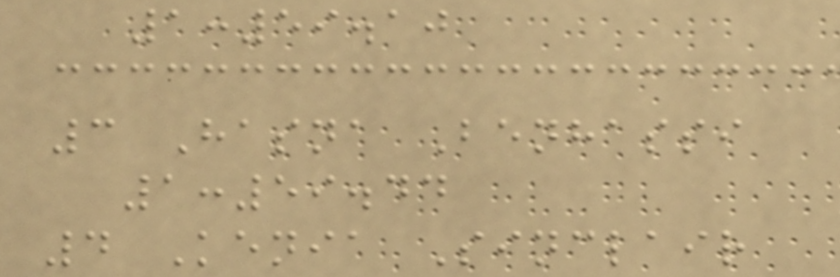1:59.10
3 Hasna Benhassi
1:59.44
4 Kenia Sinclair
